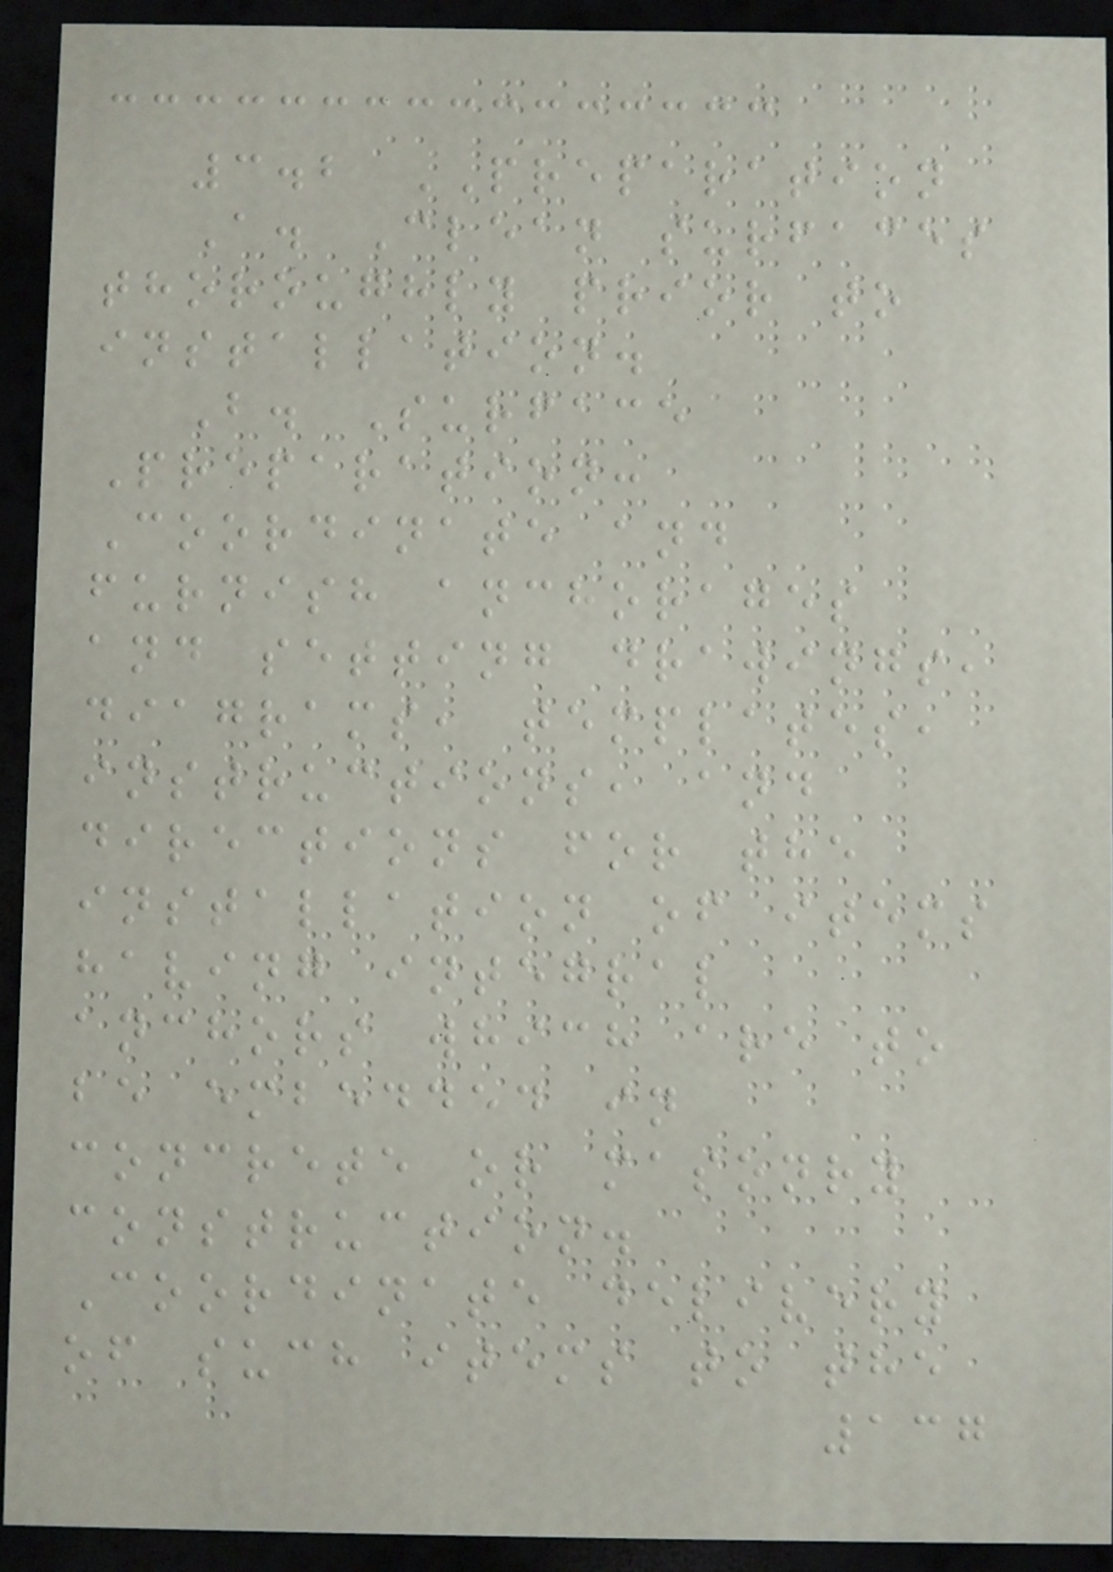3.2 PREPARATION
A. Clean surfaces
thoroughly prior to
installation.
B. Surface
Preparation:
Coordinate and
furnish anchorages
and setting drawings,
diagrams, templates,
instructions, and
directions for the
installation of items
having integral
anchors which are to
be embedded in
concrete or masonry
construction.
Coordinate delivery
of such items to the
137
